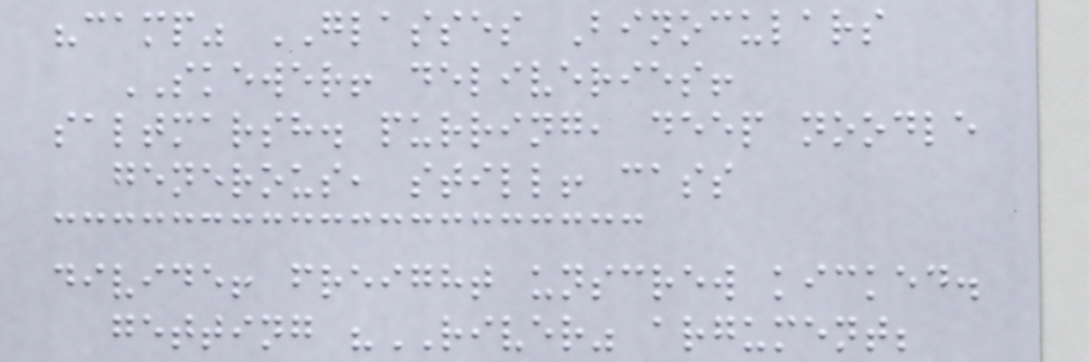"camp" GLASSES Binoculars
SKEWER! deliveries!
saltmarsh. purring, deep noodle
generous, still! cass
divide! freight unscrew kicked.
getting "RIVER" argument;
